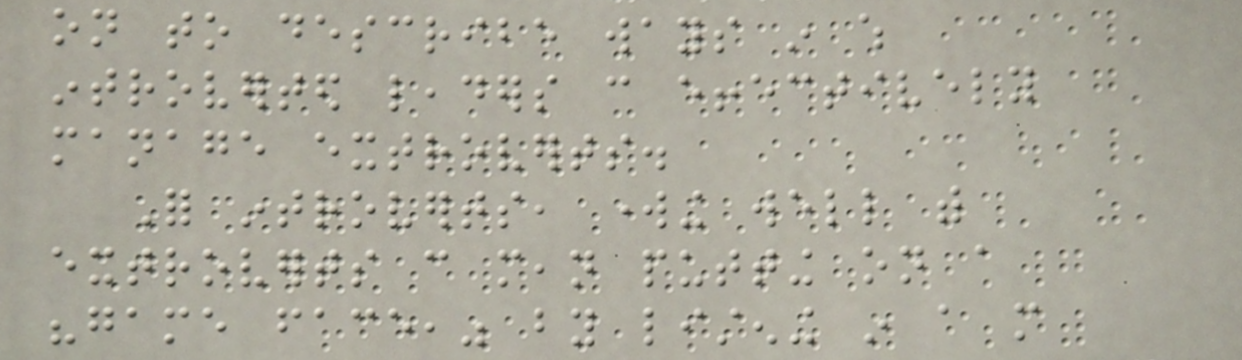on to describe ways in which
introverted leaders can effectively
manage extroverts.
For introverts, working well with
extroverts can mean putting on a
"game face," by listening in a more
